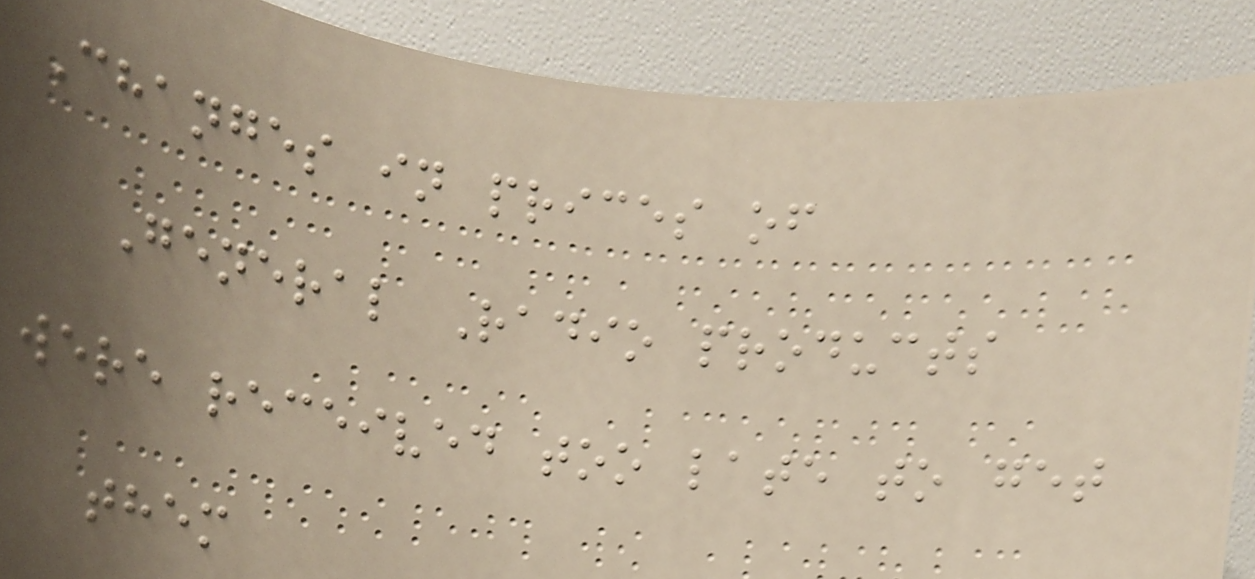Changes in prices of
General Radio products
were received too late to get
them
